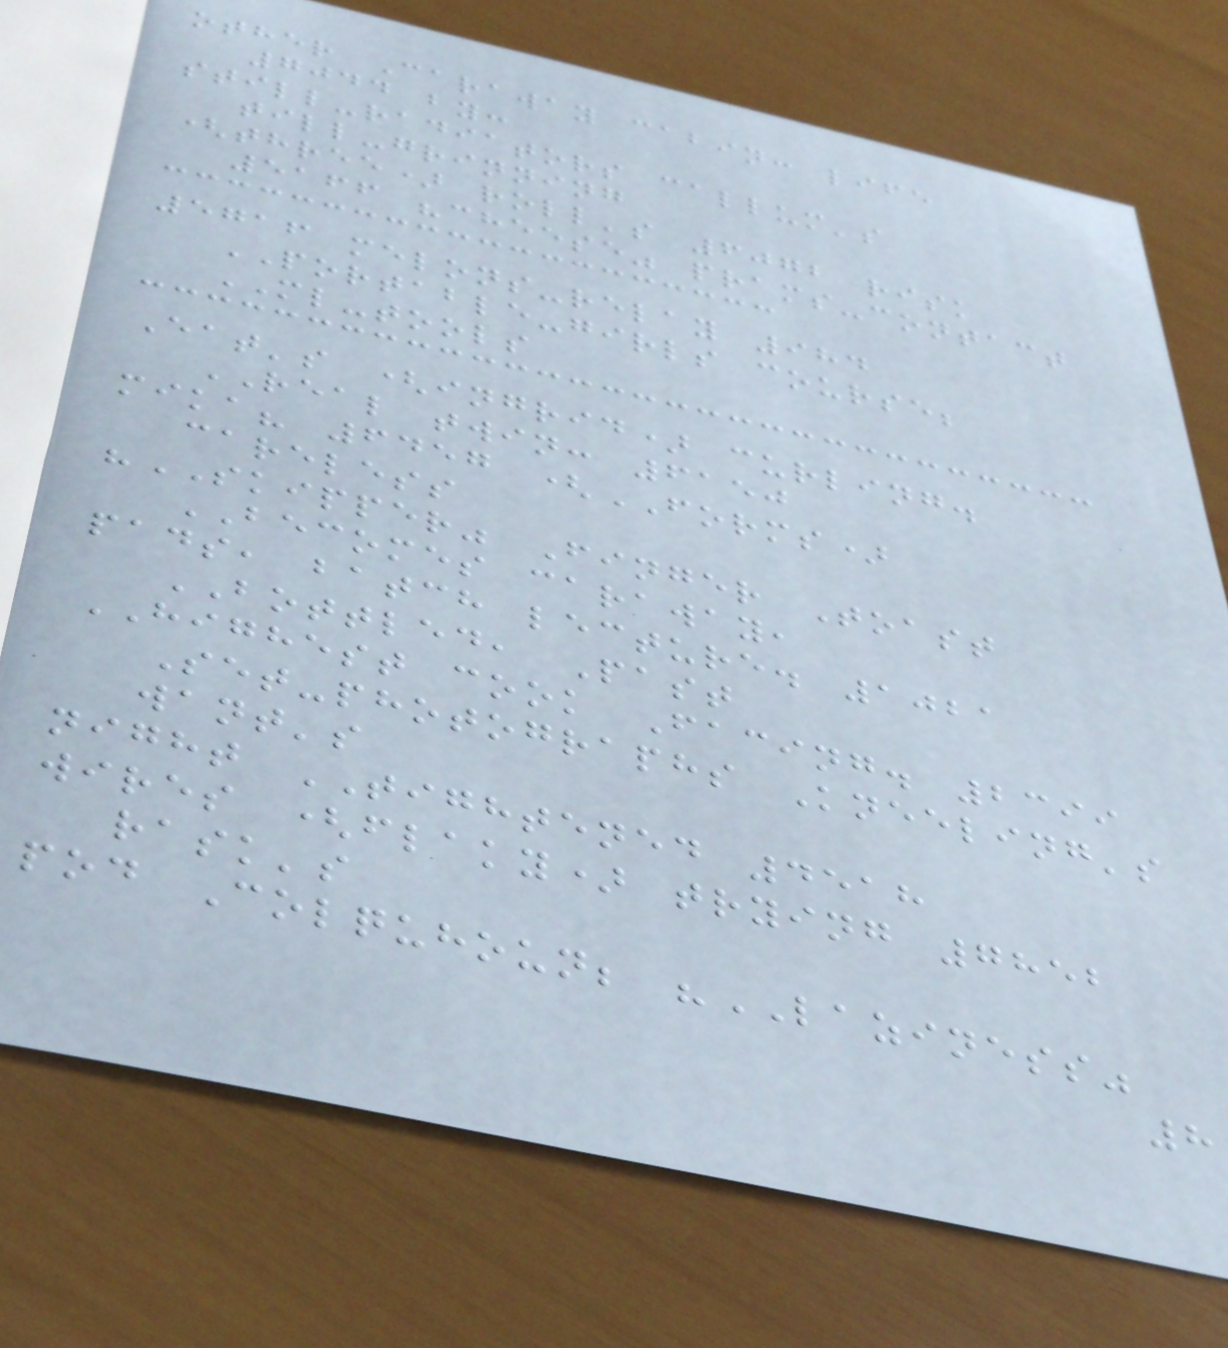other Caraway cabin: life
7044 by:
still-radiators callum's
till-grinning
(three) roll's 6072 risk
5166 "cheese" prams-contact
5716 melons-relay 984
PORTABLE-girls course;
ML-tools
Eat's (ingrid) curling.
REAL twin: 6150
mika? 6457 (FORMS)
careless
"SKIPPER" Finger Toast
BECOMES caraway,
pads, batch lecture. 1021
BOTTLED, Past
HIGHEST cook Facing. 2399
Set-photographs Kneeling's
want's
night TIGHTENED 4518
wires (flaky) trying 7852
rask's
pod Colquhoun; "LAZINESS"
8
